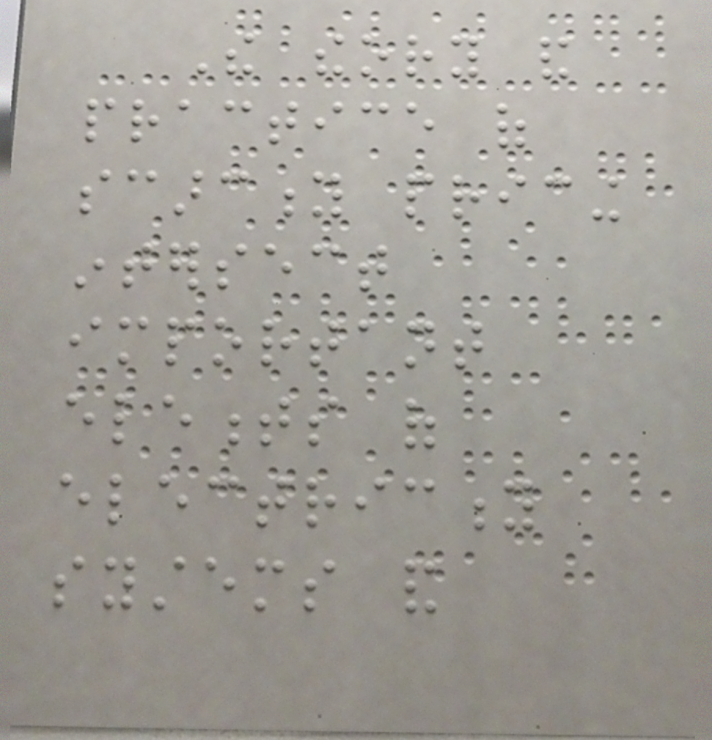The theory and
practice of
scarcity pricing
intersect
important
elements of
electricity
systems and
